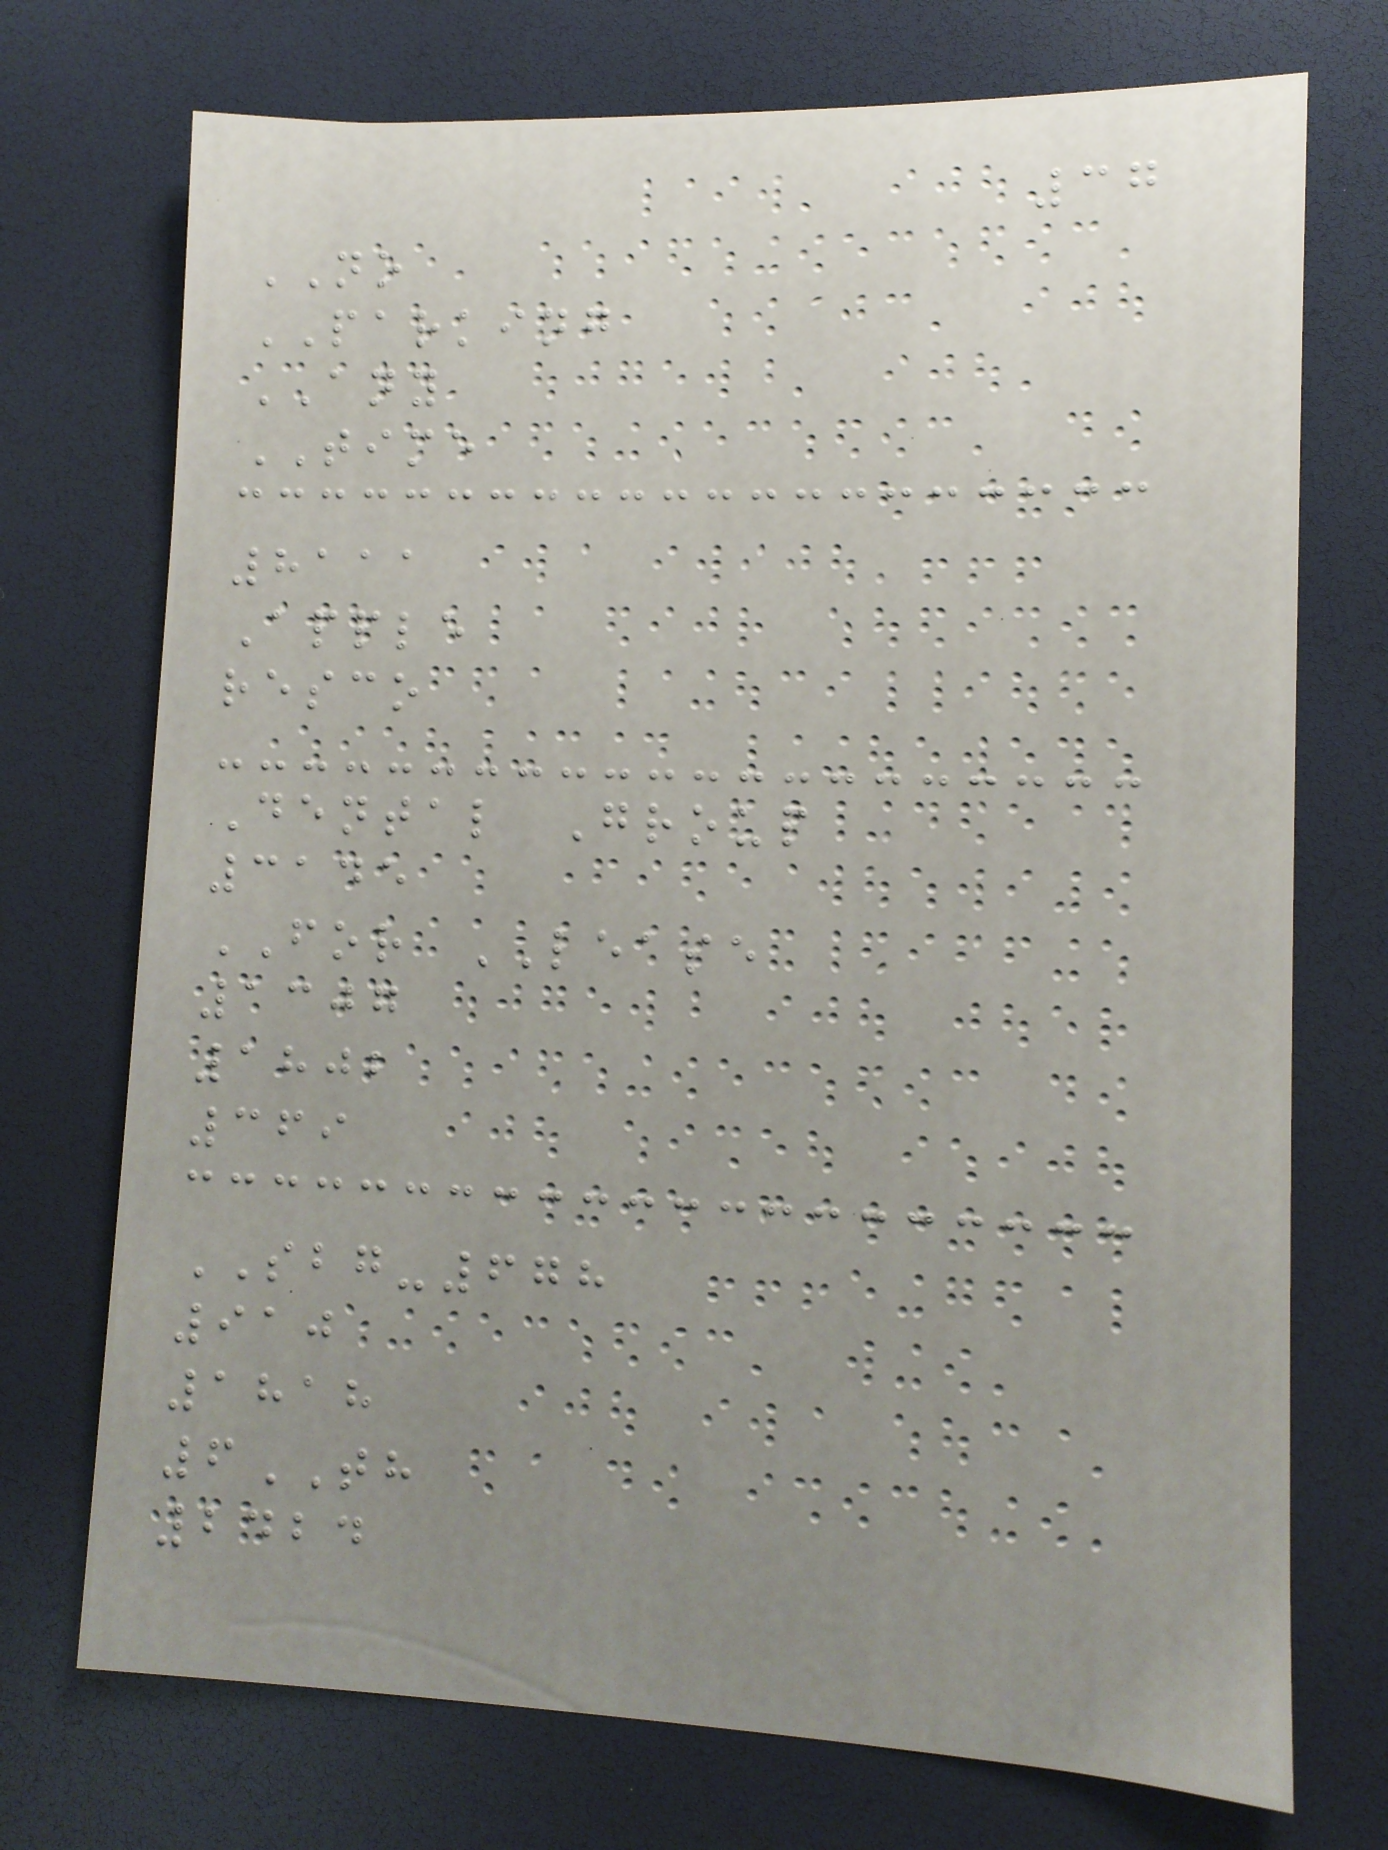37
NO
PARKING
ANY
TIME
8111
Apple
resco
Dental Group
3145
FOR LEASE
1307
1802
369
SBG-678
910
1818
6TH
2424
